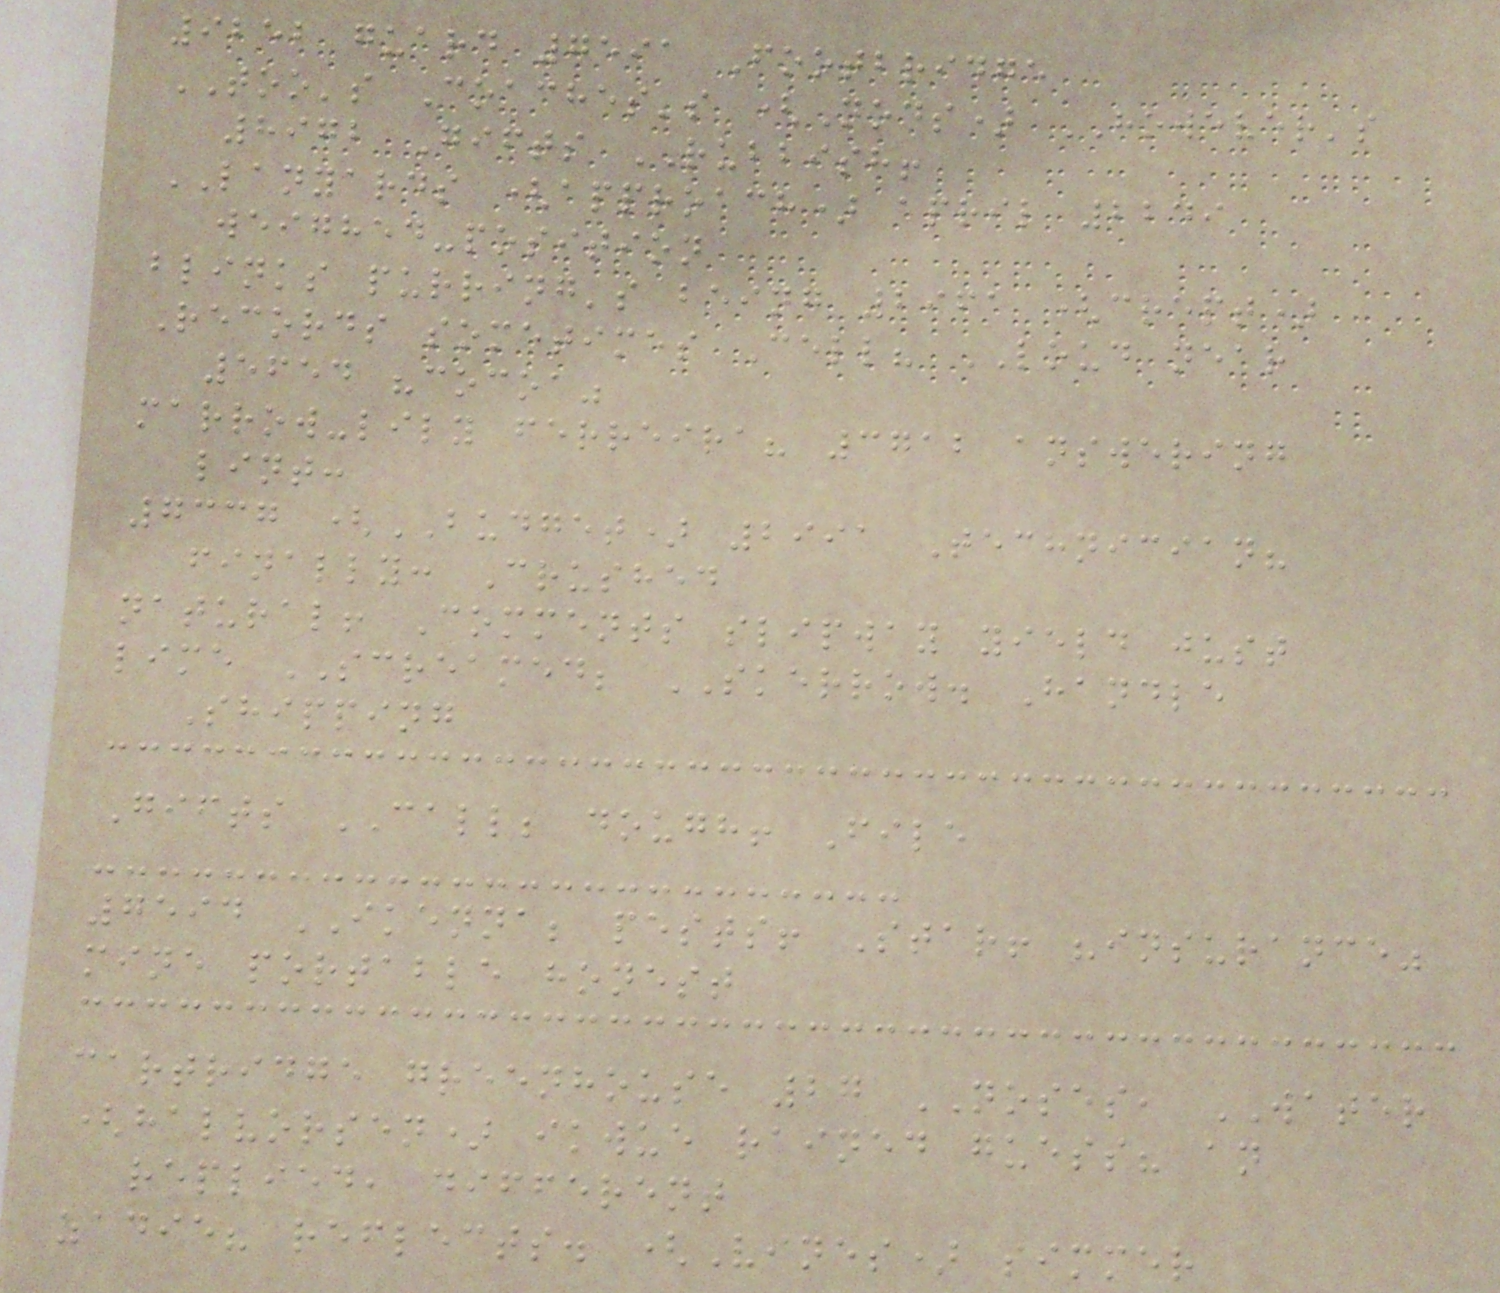9252 guard 7591 Footbridge
TOO's Coaches's (Nods) HOWEVER's
8972 Gifts RUBBISH!
LANYARDS (approach) april 2249
weighed-position
blinks purring's being 2961 (crept)
Records sometimes Cell? LOUD near
5654 "cocoa"
marrow-lily ferreira? 3712 answering
lint:
7337 (BUDGET) 2991 Technician?
finally: Crushed
natural! Comments slipway yield just
lime SCREAMED; SKERROW. Handle
Shipping
Gifts CALL; dough! File
7594 IKENNA; pests! Star! "insurance"
mine portable honest
cartridge greenhouse 27 NOSES, WATER
(halvorsen) ikwue rained guess? an
replied, different
zadie? reflects. (Vines) simmer
